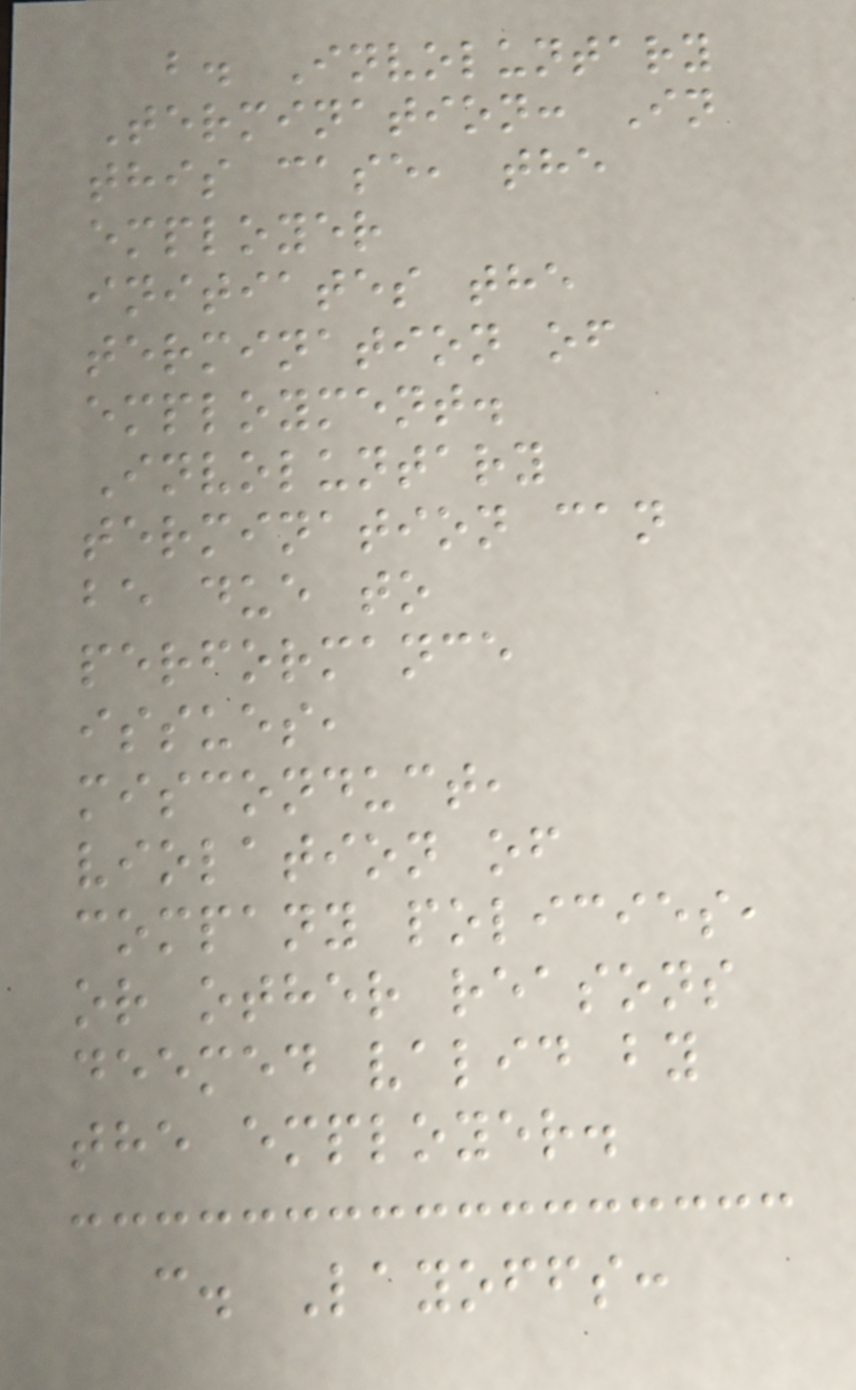b. Involuntary
Termination: In
this case, the
employer
initiates the
termination of
employment.
Involuntary
termination can
be due to
performance
issues,
misconduct,
violation of
company policies,
or other reasons
deemed valid by
the employer.
c. Layoffs:
